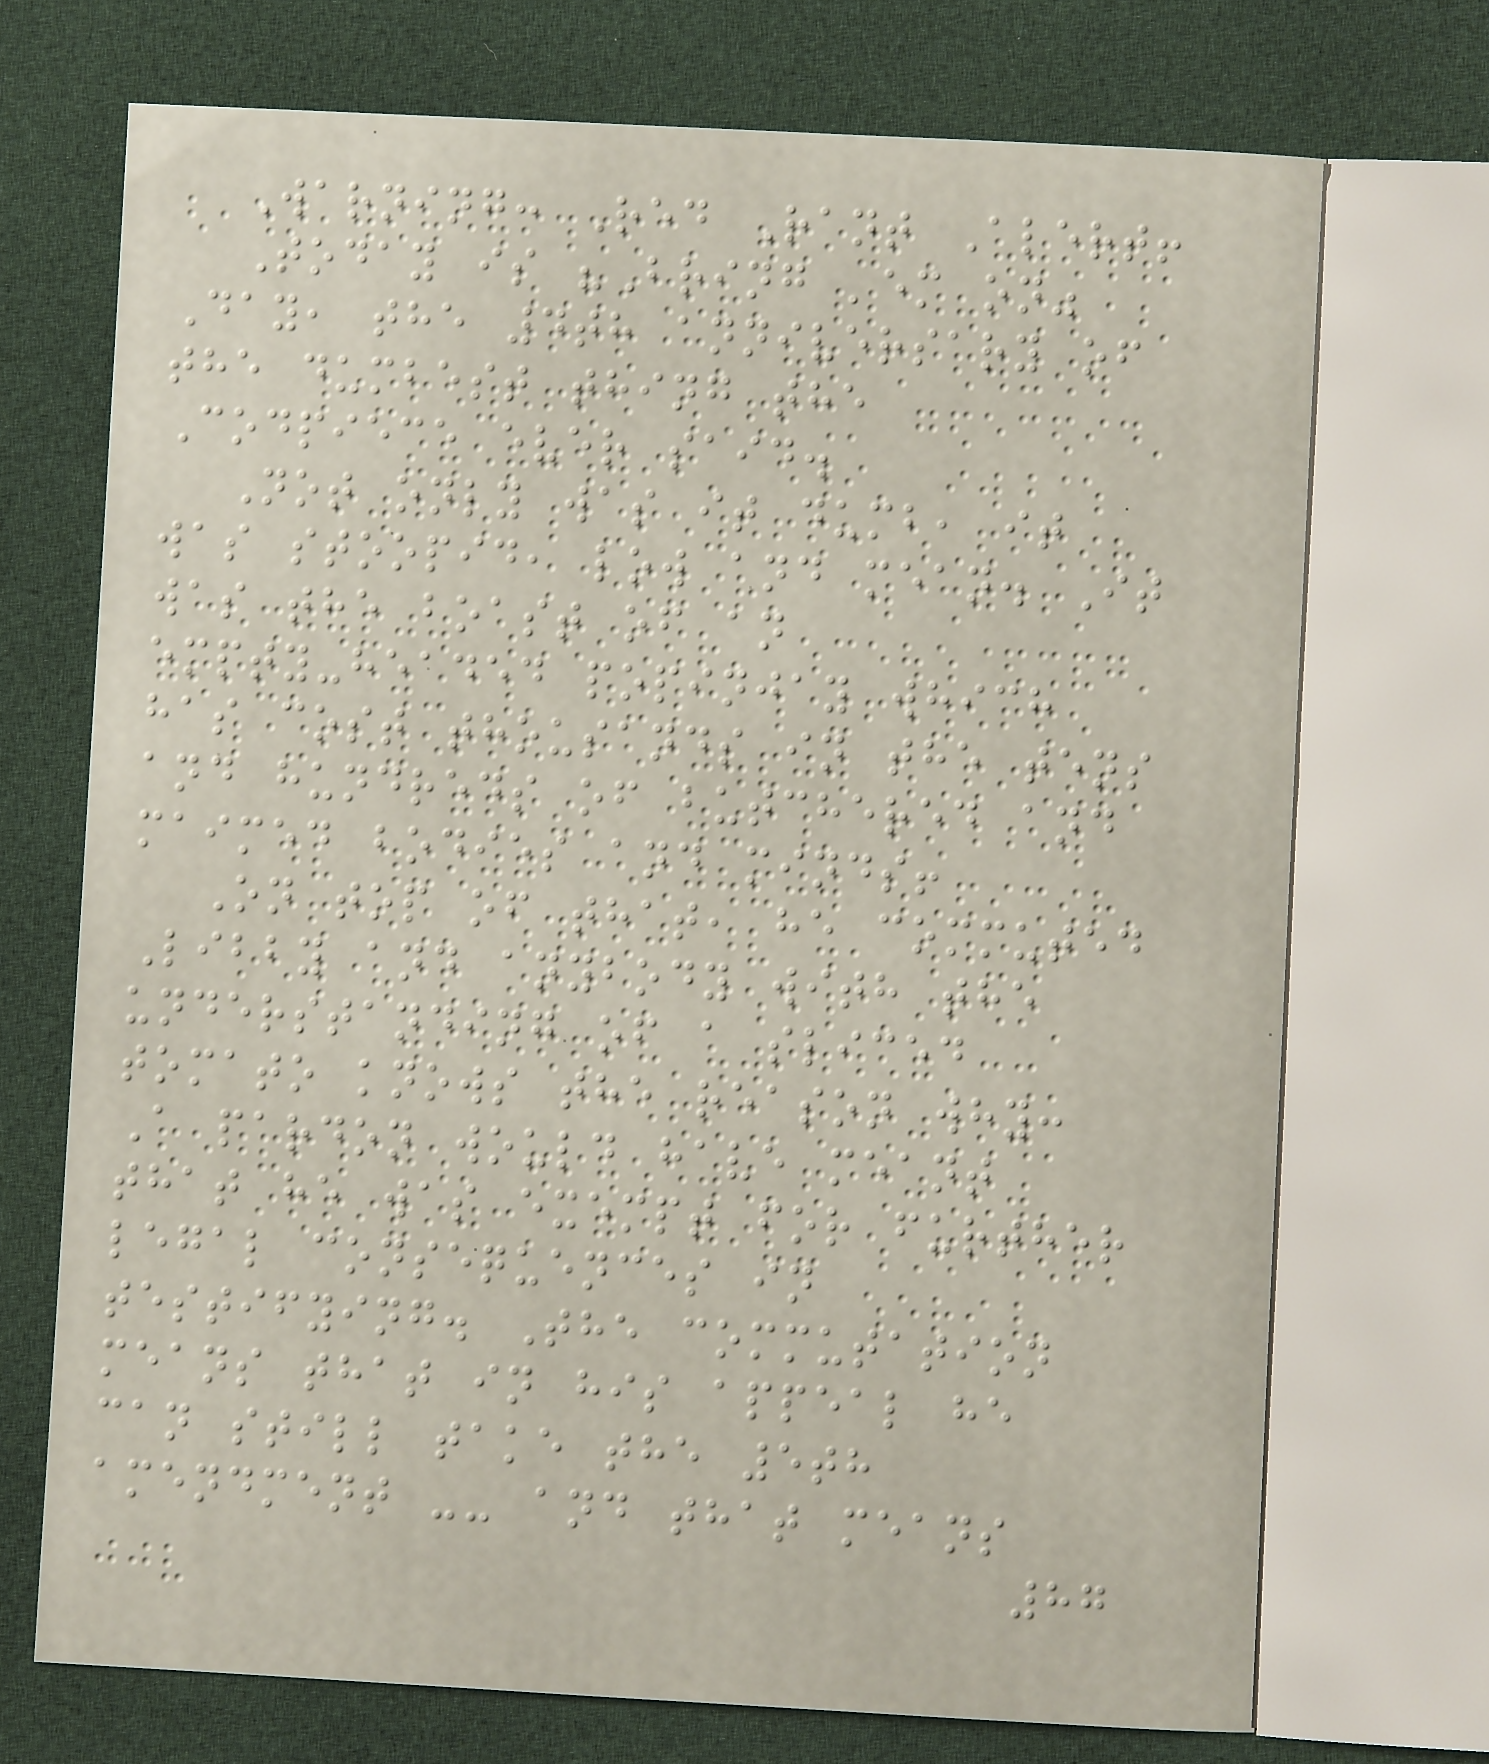Warning: Red Rant Alert!
Today is "Bring 'em on"
Day, the 4th anniversary of
the dumbest thing the
Codpiece ever said.
Not only was it dumb, it
was stoopid, low and mean. It
was the boast of an
empty-headed popinjay which
has cost thousands in the tens
and hundreds of butchered and
maimed bodies and minds!
On top of that, he commuted
Libby and anybody with the
understanding of a sliced
tomato knows the reason why:
A pardon would have meant
that he was exempt for further
legal consequences in
testifying. The commutation
means that in his appeal he
can still take the 5th
amendment -- and that means
87
